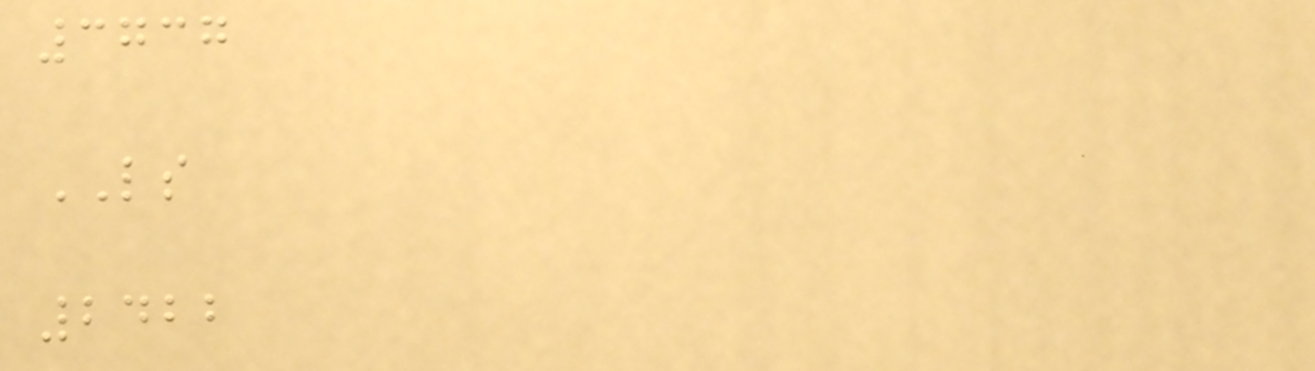3737
LS
2422
